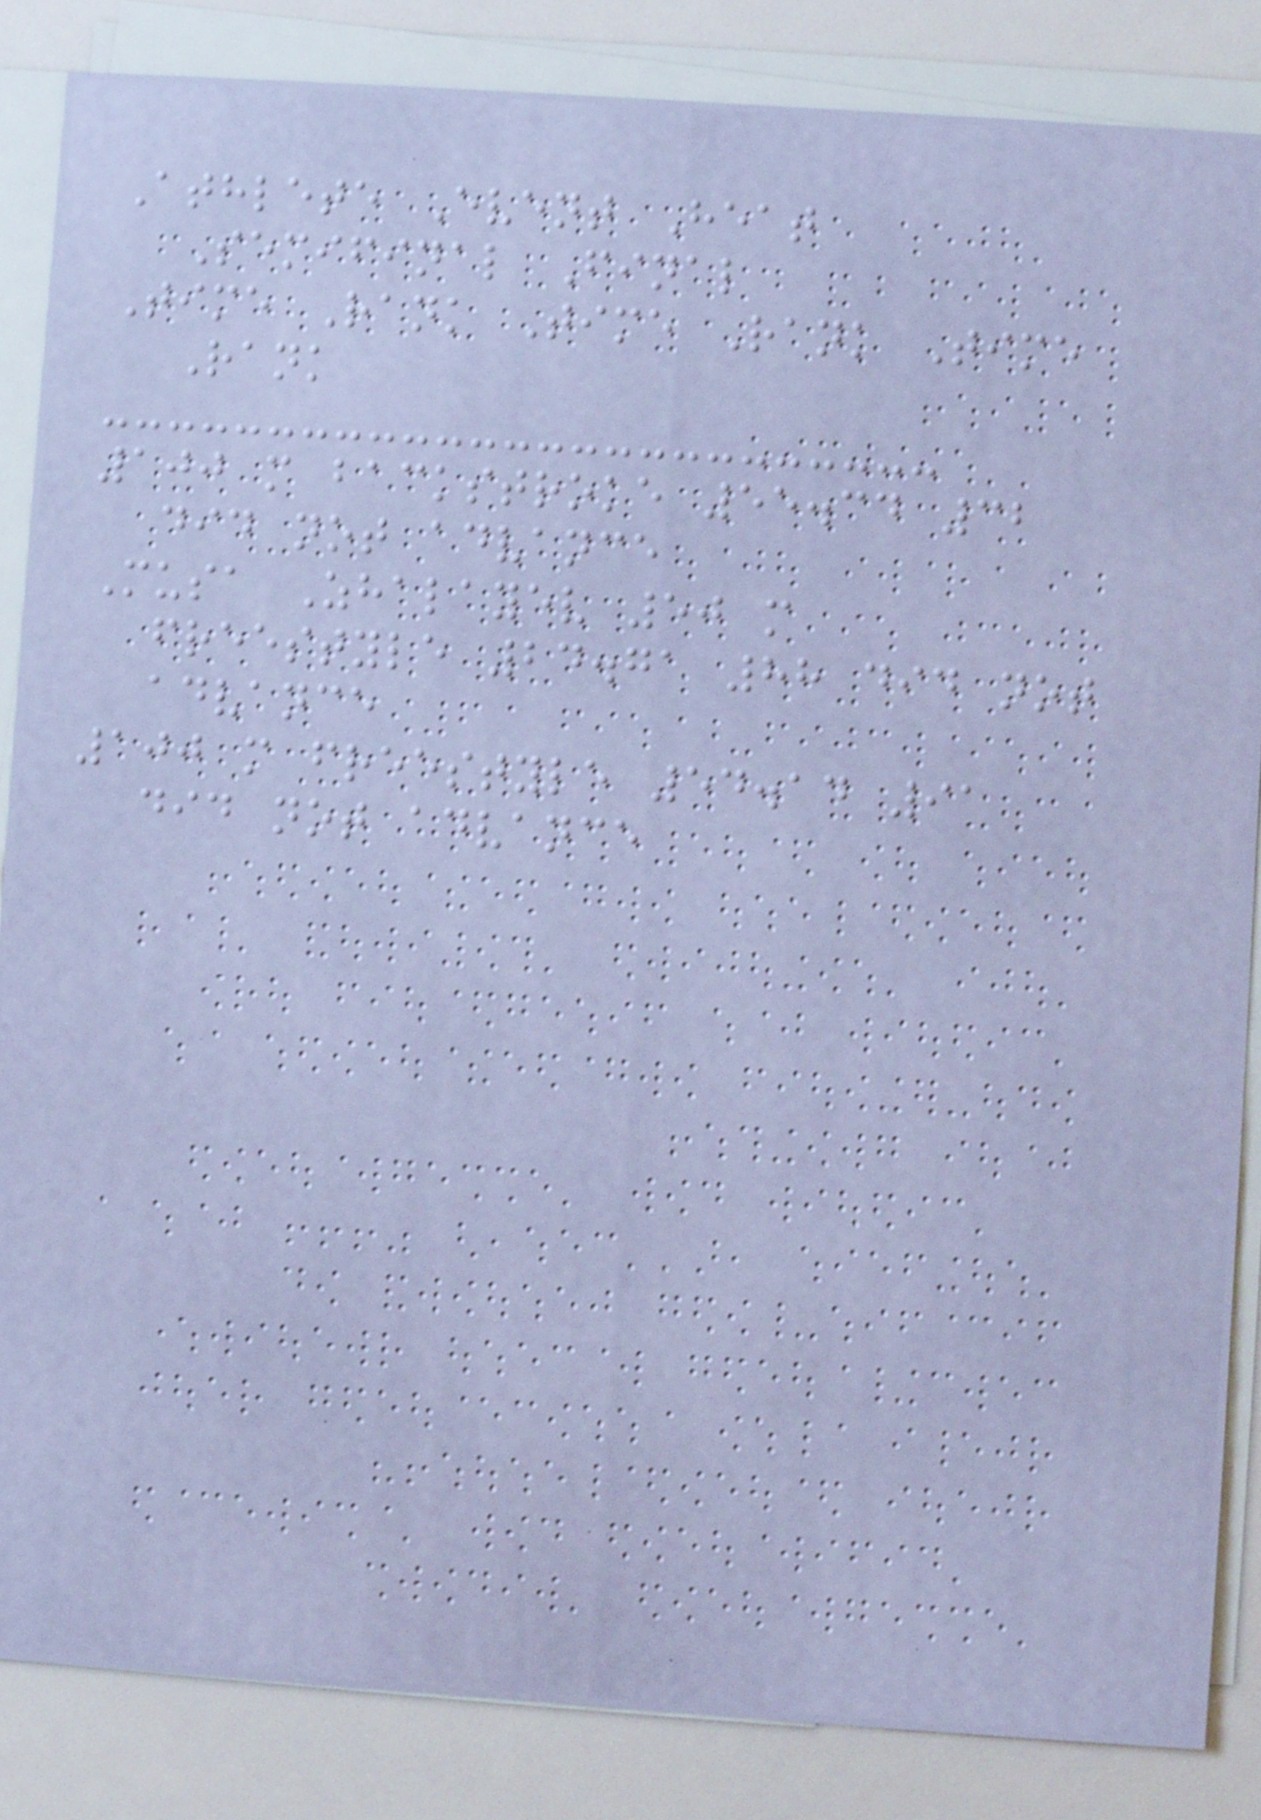Athlete Event Heat
Semifinal Final
Time Rank Time Rank Time
Rank
100 m backstroke 55.34 32
did not advance
Musa Zhalayev 50 m
freestyle 24.71 88 did not
advance
100 m freestyle 54.14 91
did not advance
